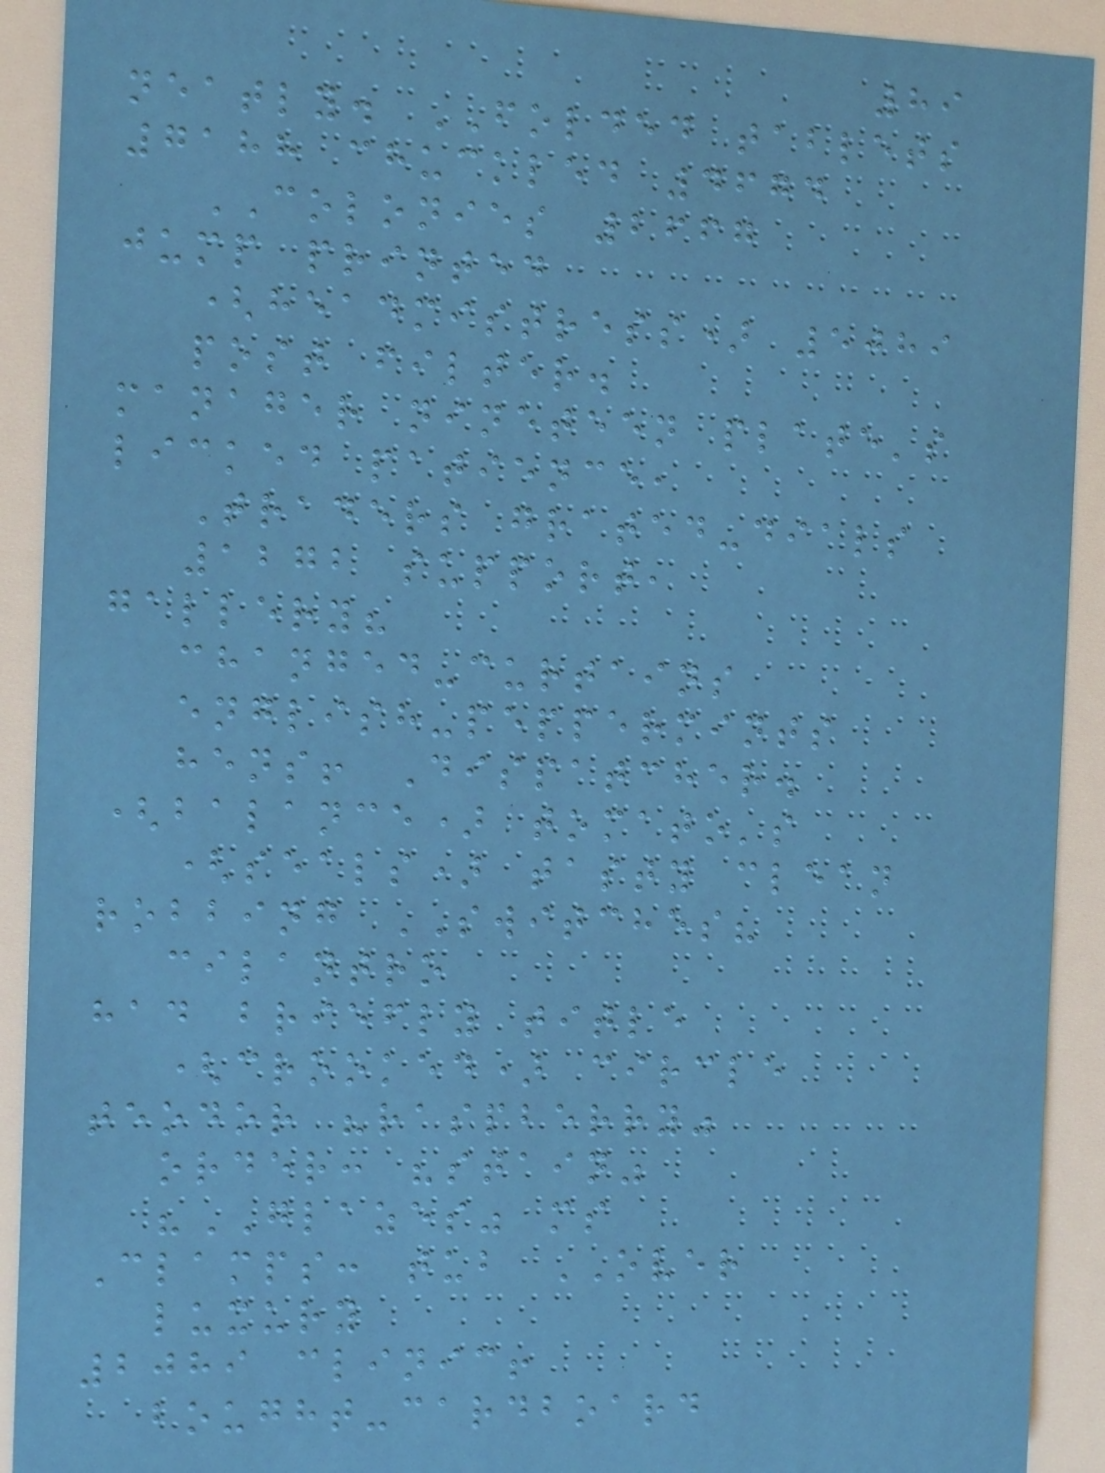89
neatly. FOLDED tablets
7188 chuckled 4674
COLONIES 2667
jump printed
(headmistress) 5089
post filter.
manager nineteen plate's
licked patience,
Traders grated-dials
1272 support,
gallery?
changed-curtains
english-peppermints
hens! Dispatcher.
(balance) tomato's
(seals) tasty clean
robbing SWITCHES?
cilantro
had briefly title
(crooked) circle
teodor "raspberry"
order: "stain"
"GLAZES" ms
Clamps: tub OVER
luxury
2089 clinic!
bought-cardboard
